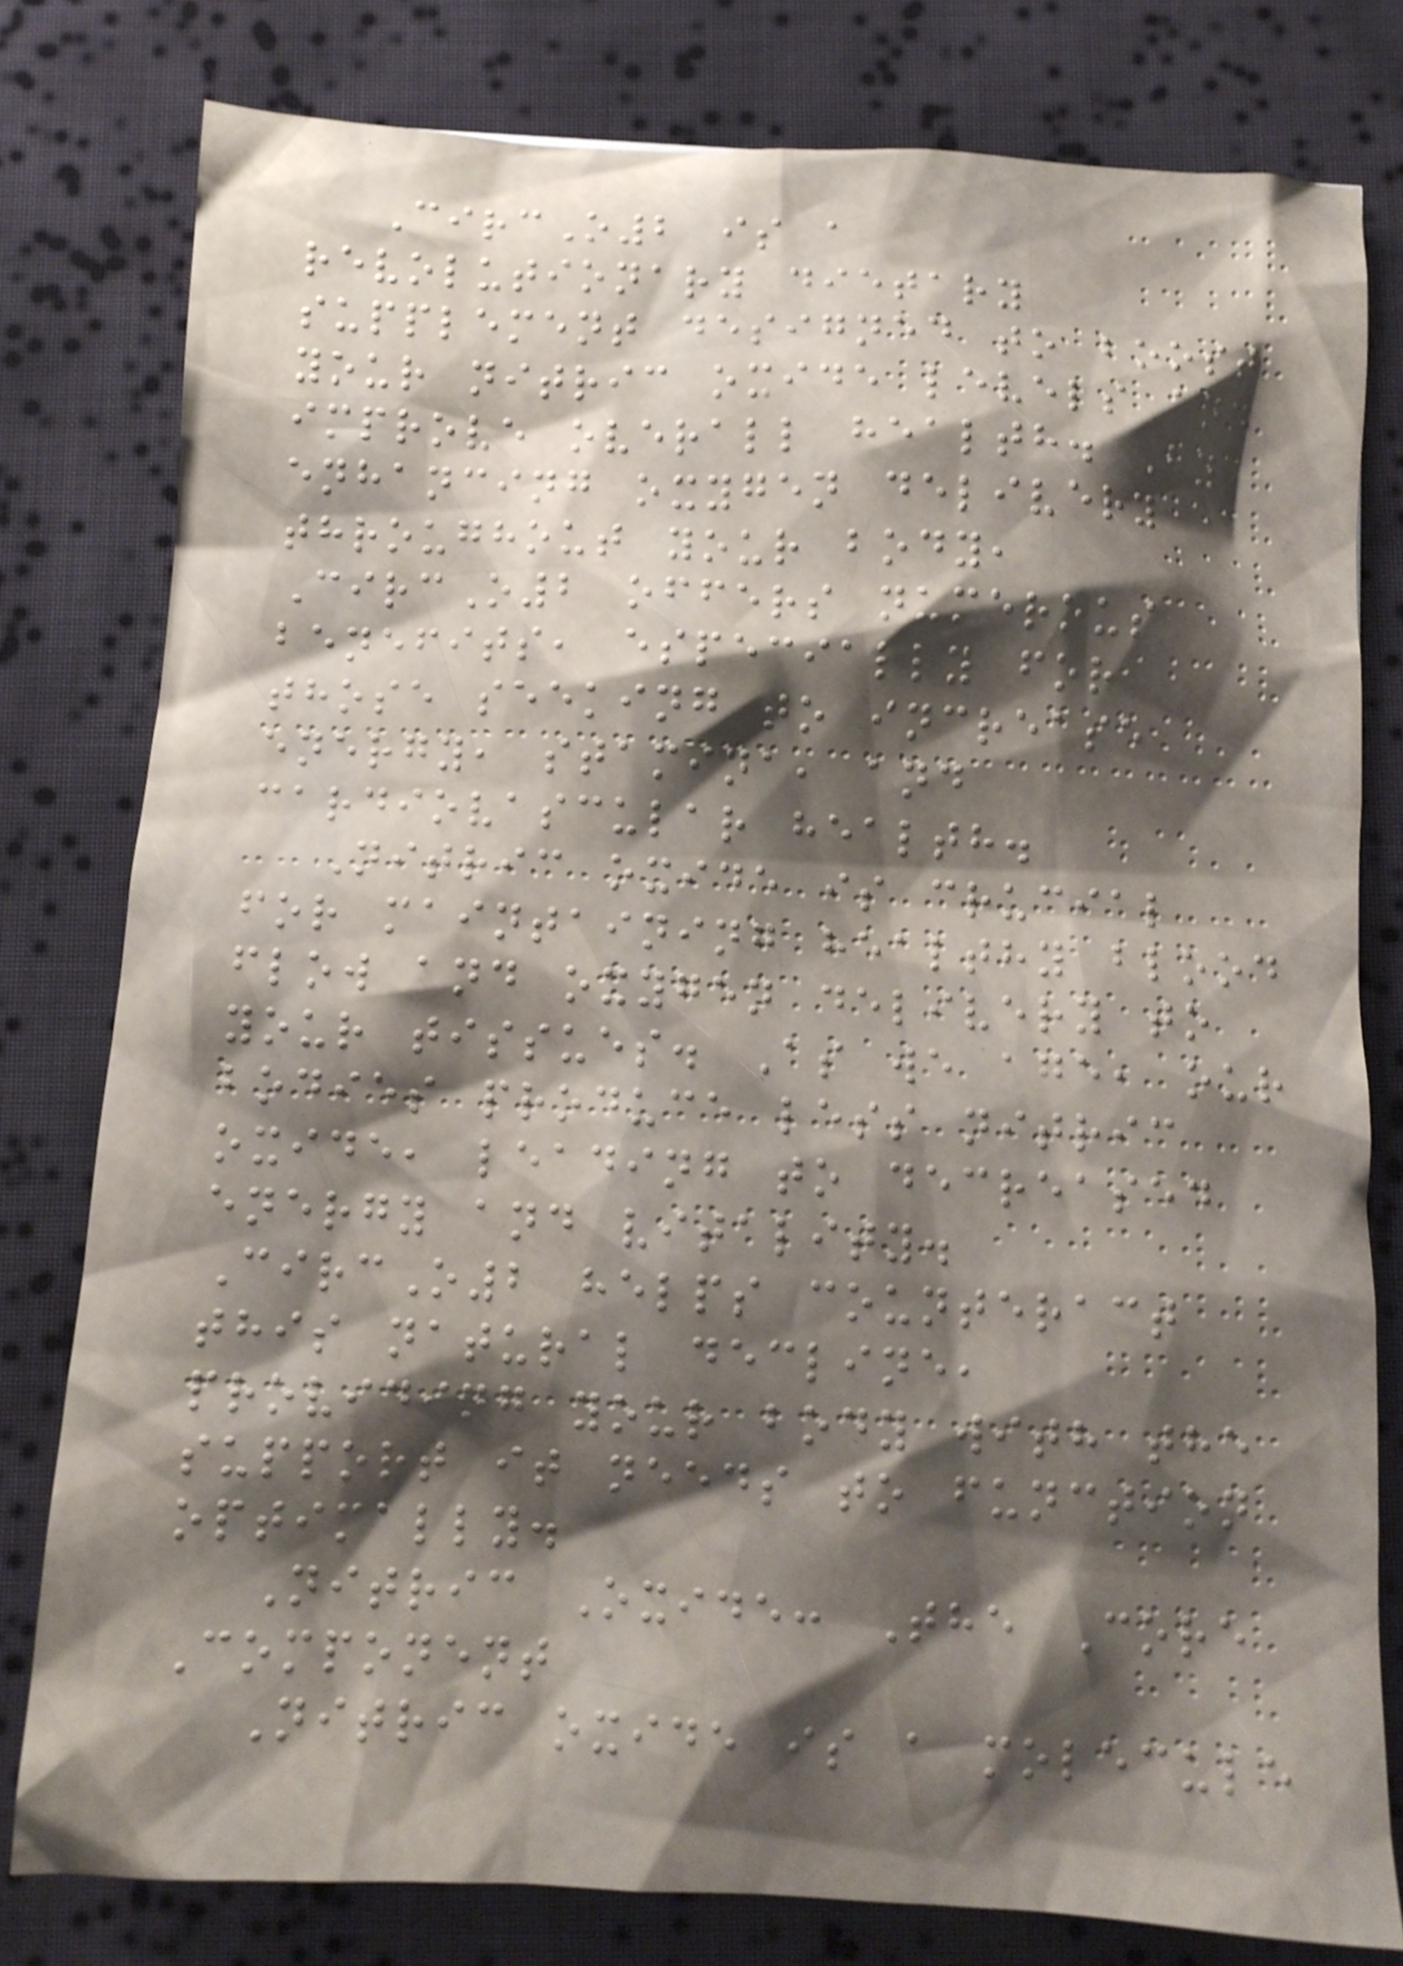CircO2 is a
revolutionary dietary
supplement designed to boost
your nitric oxide levels and
improve overall health. By
enhancing oxygen delivery
throughout your body,
CircO2 offers numerous
benefits, especially for
those seeking to increase
energy, stamina, and
cardiovascular health.
Nitric oxide is crucial
for maintaining healthy blood
flow and oxygen delivery to
your tissues. As we age, our
bodies produce less nitric
oxide, leading to decreased
energy and vitality.
CircO2 helps counteract
this natural decline,
providing your body with the
support it needs to function
optimally.
Nitric Oxide: The Core
Component
Nitric oxide is a molecule
